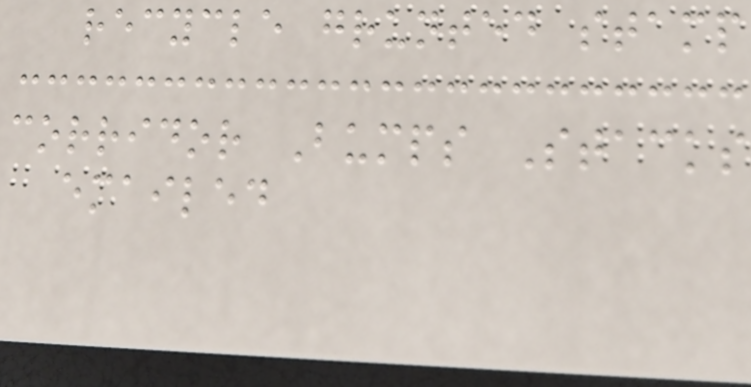recycle grunted stamp
corridor Bumps Stacks
emailed
